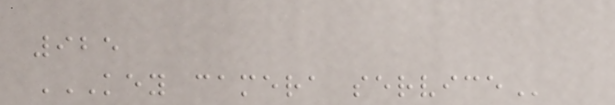925
KEY CAMERA SERVICE
